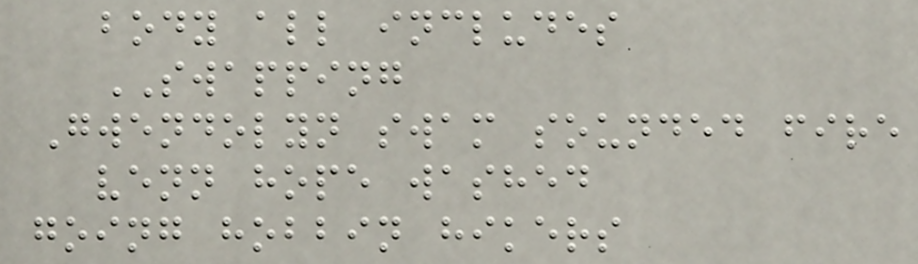body all includes
SWAPPING
Gwendolyn swam sounded fire
venn hope washed
going hobbin hikers
